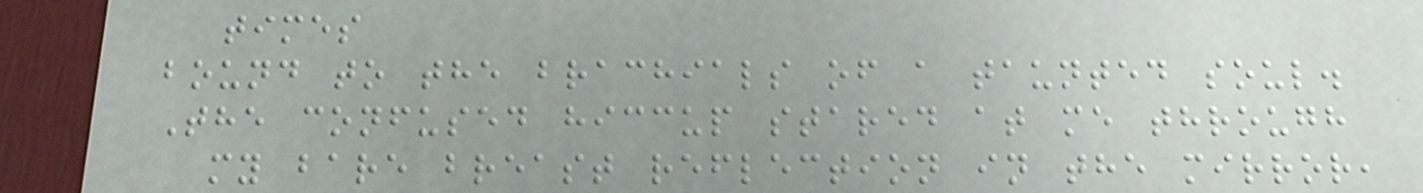times
bound to the brachials of a taunted soul.
The confused hiccup stared at me through
my bare breast reflection in the mirror,
